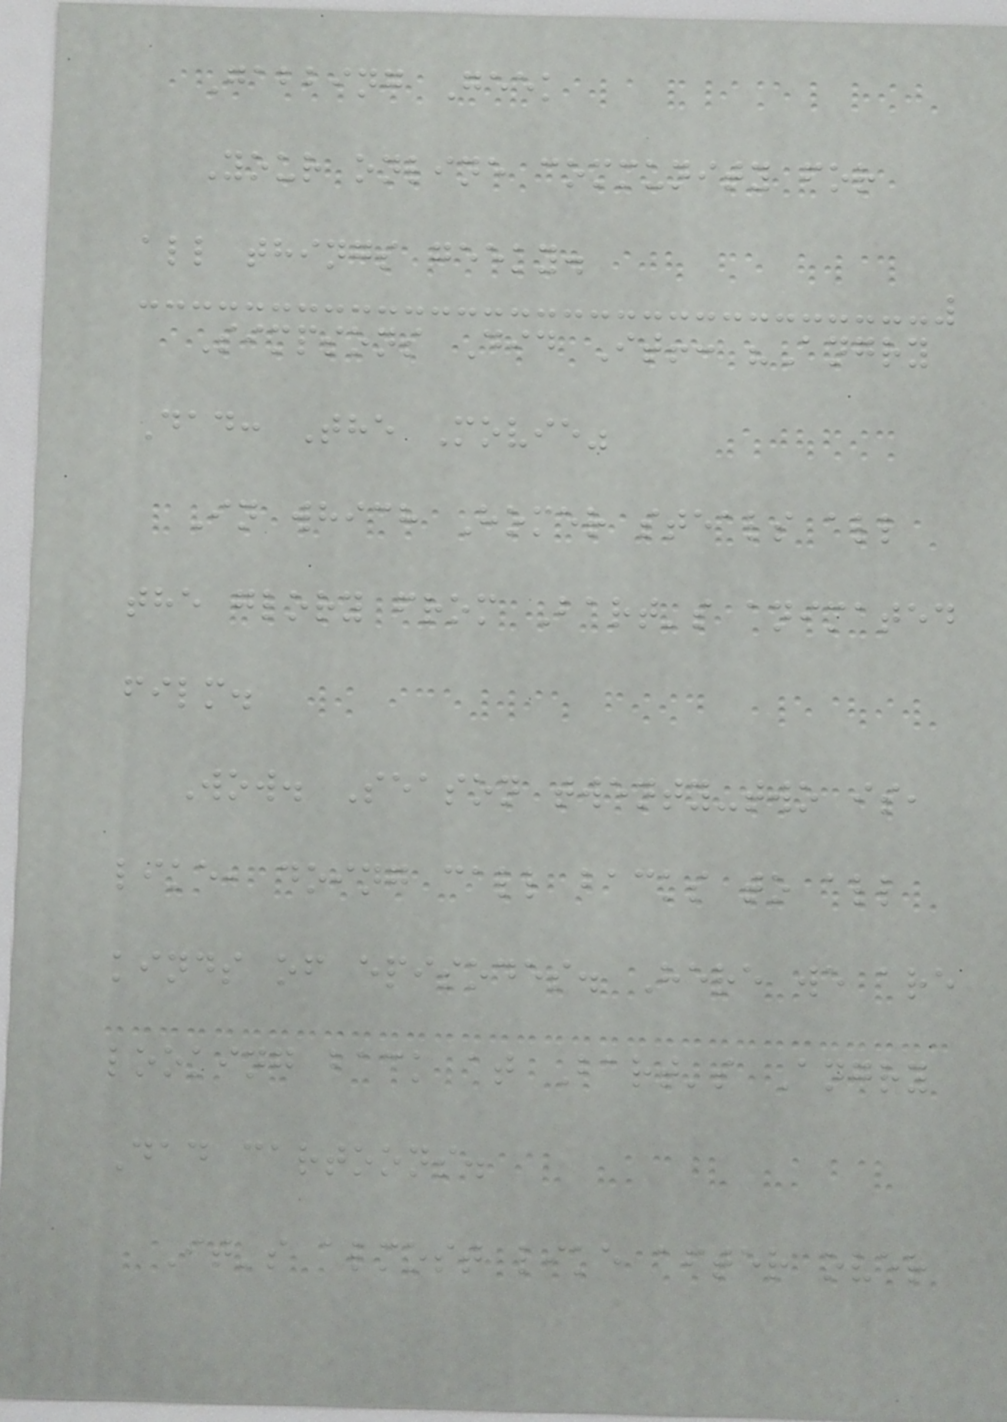Gabbing Geek
Your online community for
all things geeky.
Simpsons Did It!: "Angry
Dad: The Movie"
In which Homer steals all
the glory from Bart's animated
film.
Wow. Season twenty-two is,
like, doing call backs to all
kinds of episodes. Here we are
looking back at Bart's Angry
Dad cartoons.
It's almost like after over
